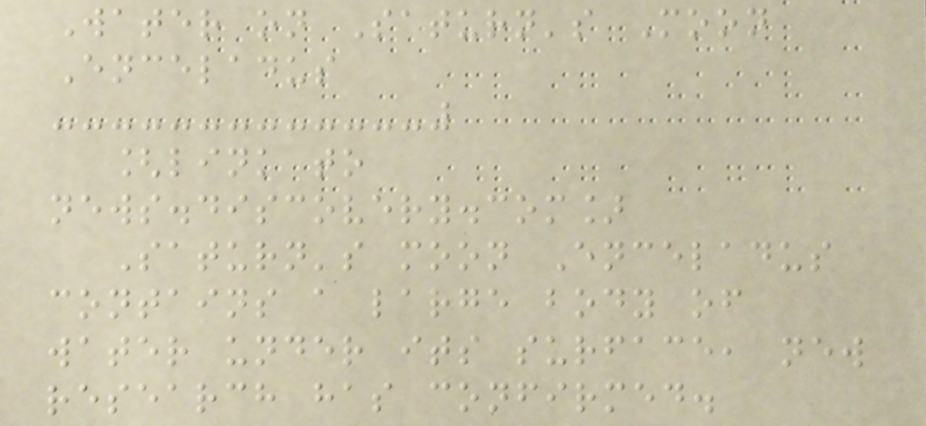Water on Saturn's Moon
Enceladus
[link to
news.discovery.com]
Saturn's moon Enceladus
contains a large body of
water under its surface, new
research has confirmed.
